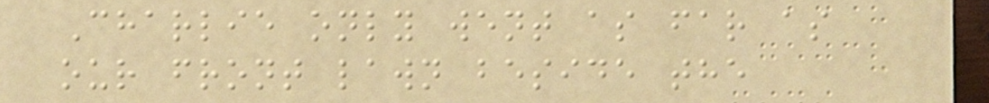Charlie only went as far as
our front lawn beside the
